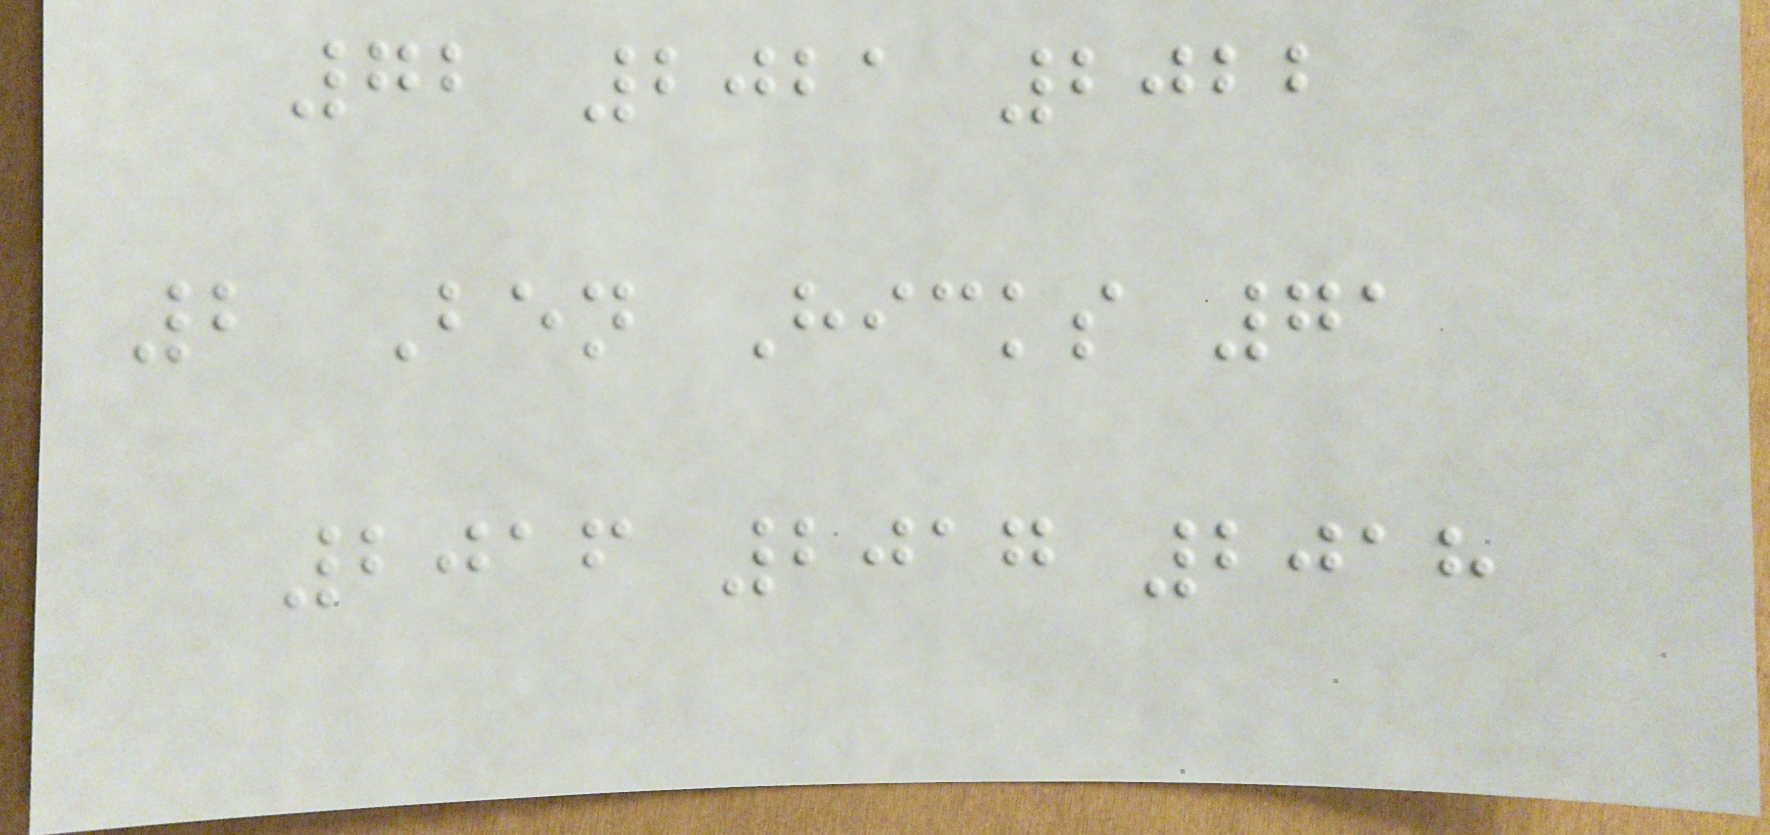72 2021 2022
2 Ben Hicks 71
2016 2017 2018
